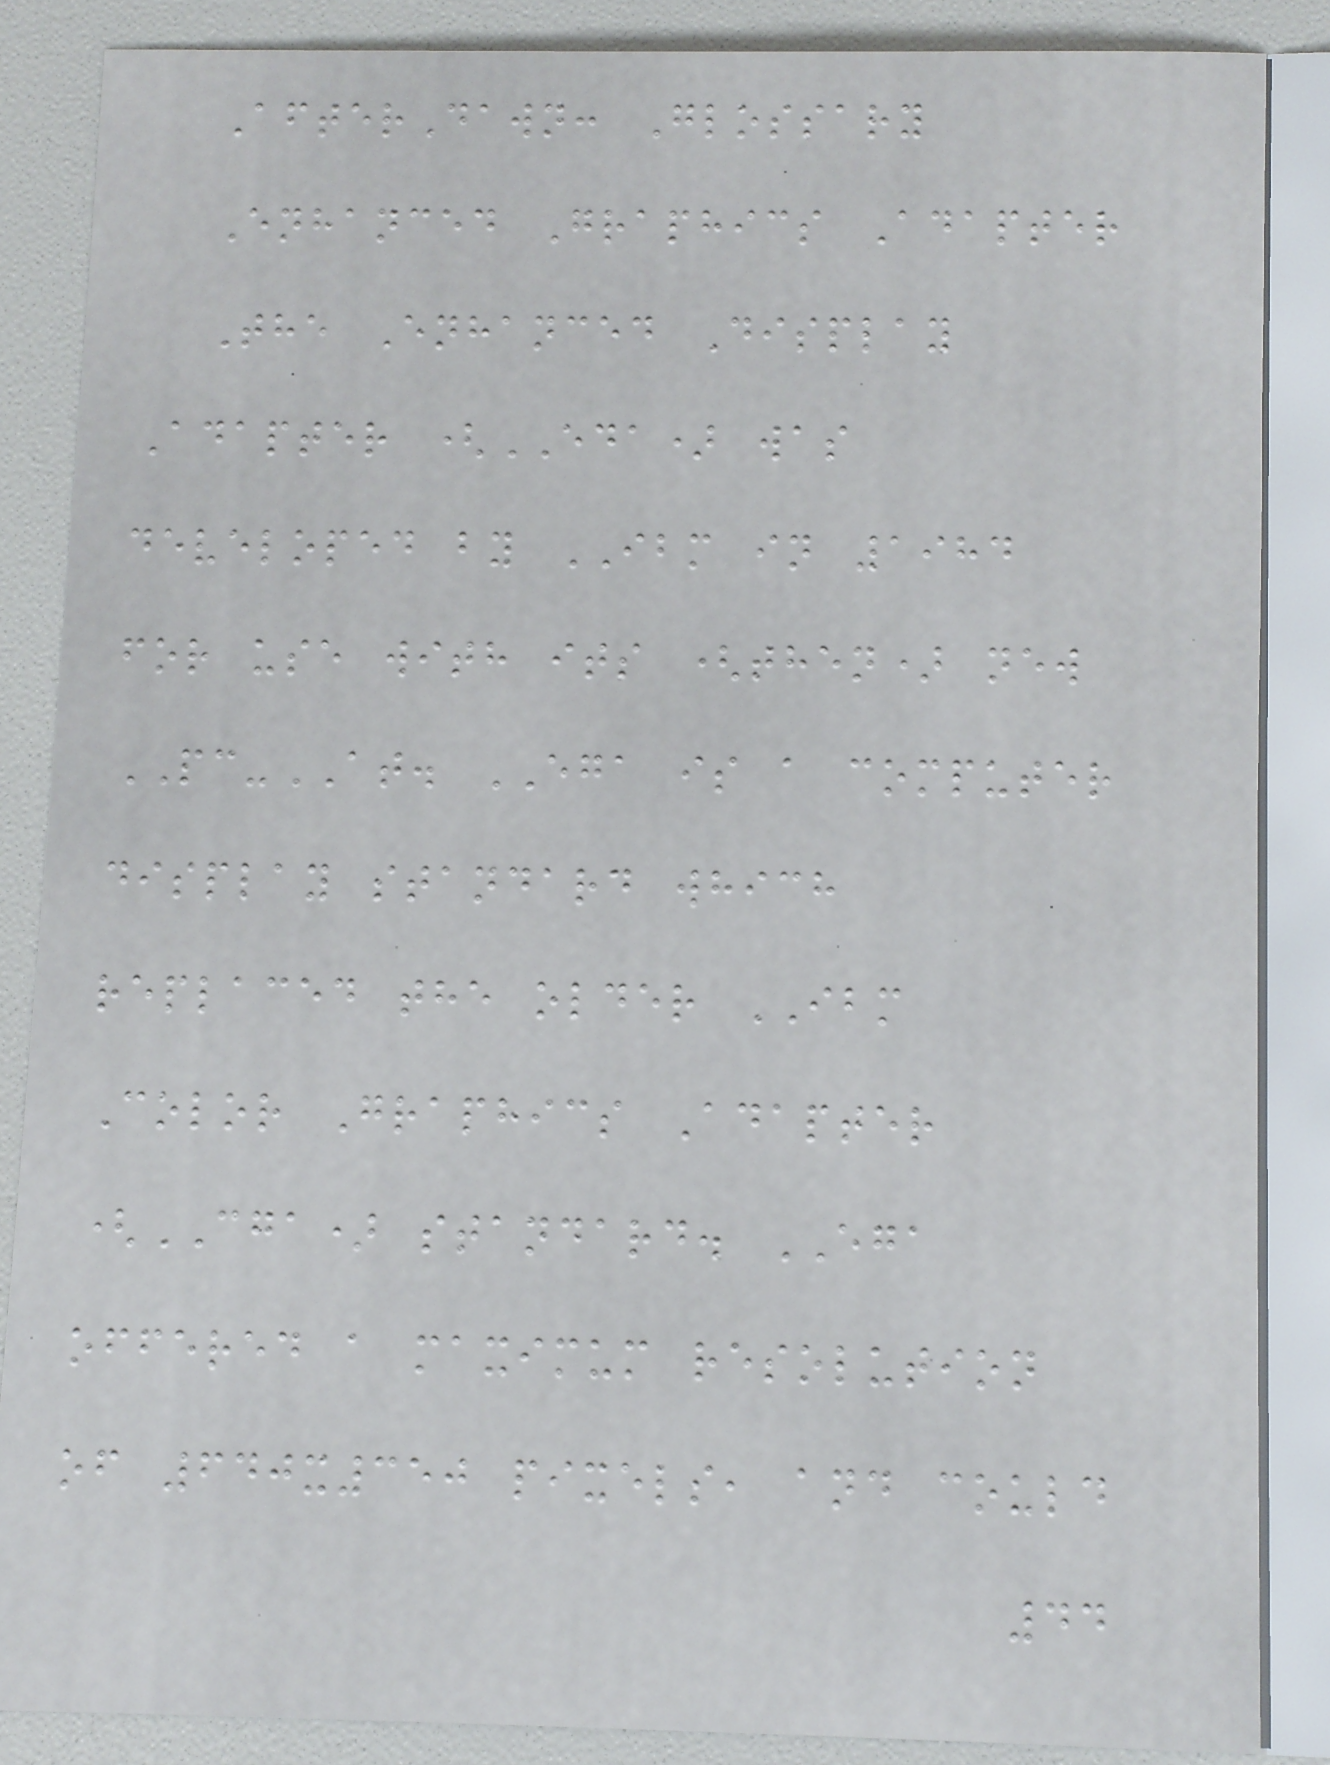AfterDawn: Glossary
Enhanced Graphics Adapter
The Enhanced Display
Adapter (EDA) was
developed by IBM in 1984
for use with its (then) new
PC-AT. EGA is a computer
display standard which
replaced the older IBM
Color Graphics Adapter
(CGA) standard. EGA
offered a maximum resolution
of 640x350 pixels, and could
44
